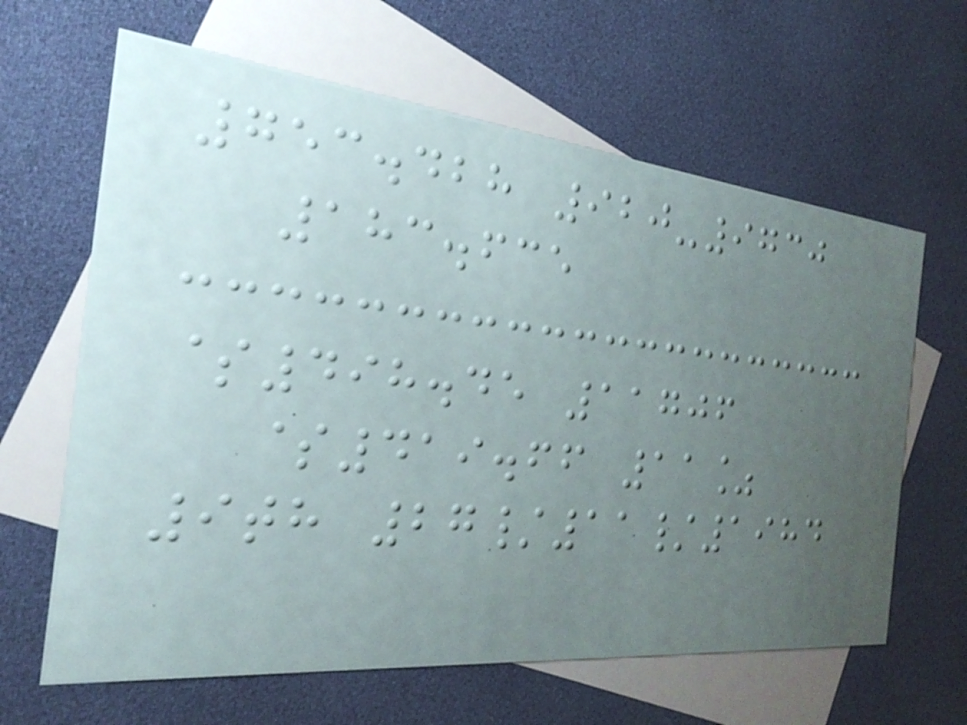753.428 920-9730
183.635
$498.45 11706
$419.66 11%
9th 27/11/1984
